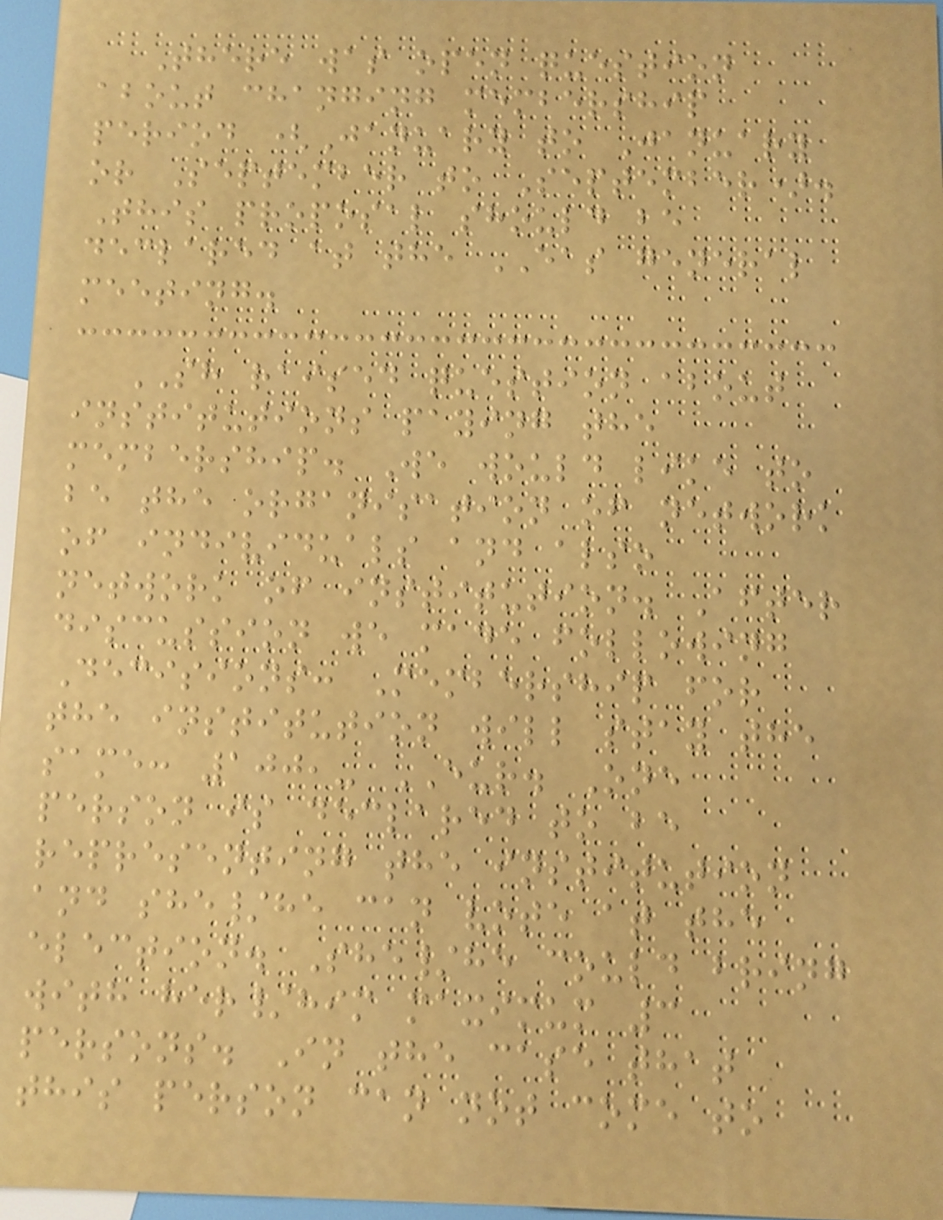There was open question
about changing membership
period (January to January
or September to September).
This proposal should be
declared at the EAS general
meeting.
SH raised question about
institutions paying the
membership. We would like to
be the organisation of network
of individuals and also
network of institution. After
discussion we made following
Decisions: Membership for
the institution will stay the
same: 100,- EUR. One
person is declared to be
representing the institution
and she/he can vote at the
election. She/he could bring
with her/him maximum 3
persons. In the case that
this person can not come to
